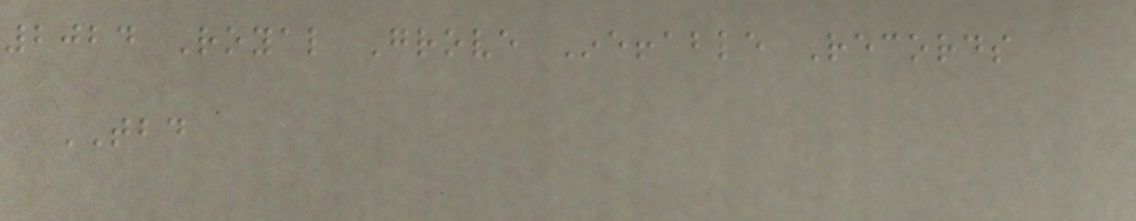2024 Royal Grove Ineffable Records
TBD
